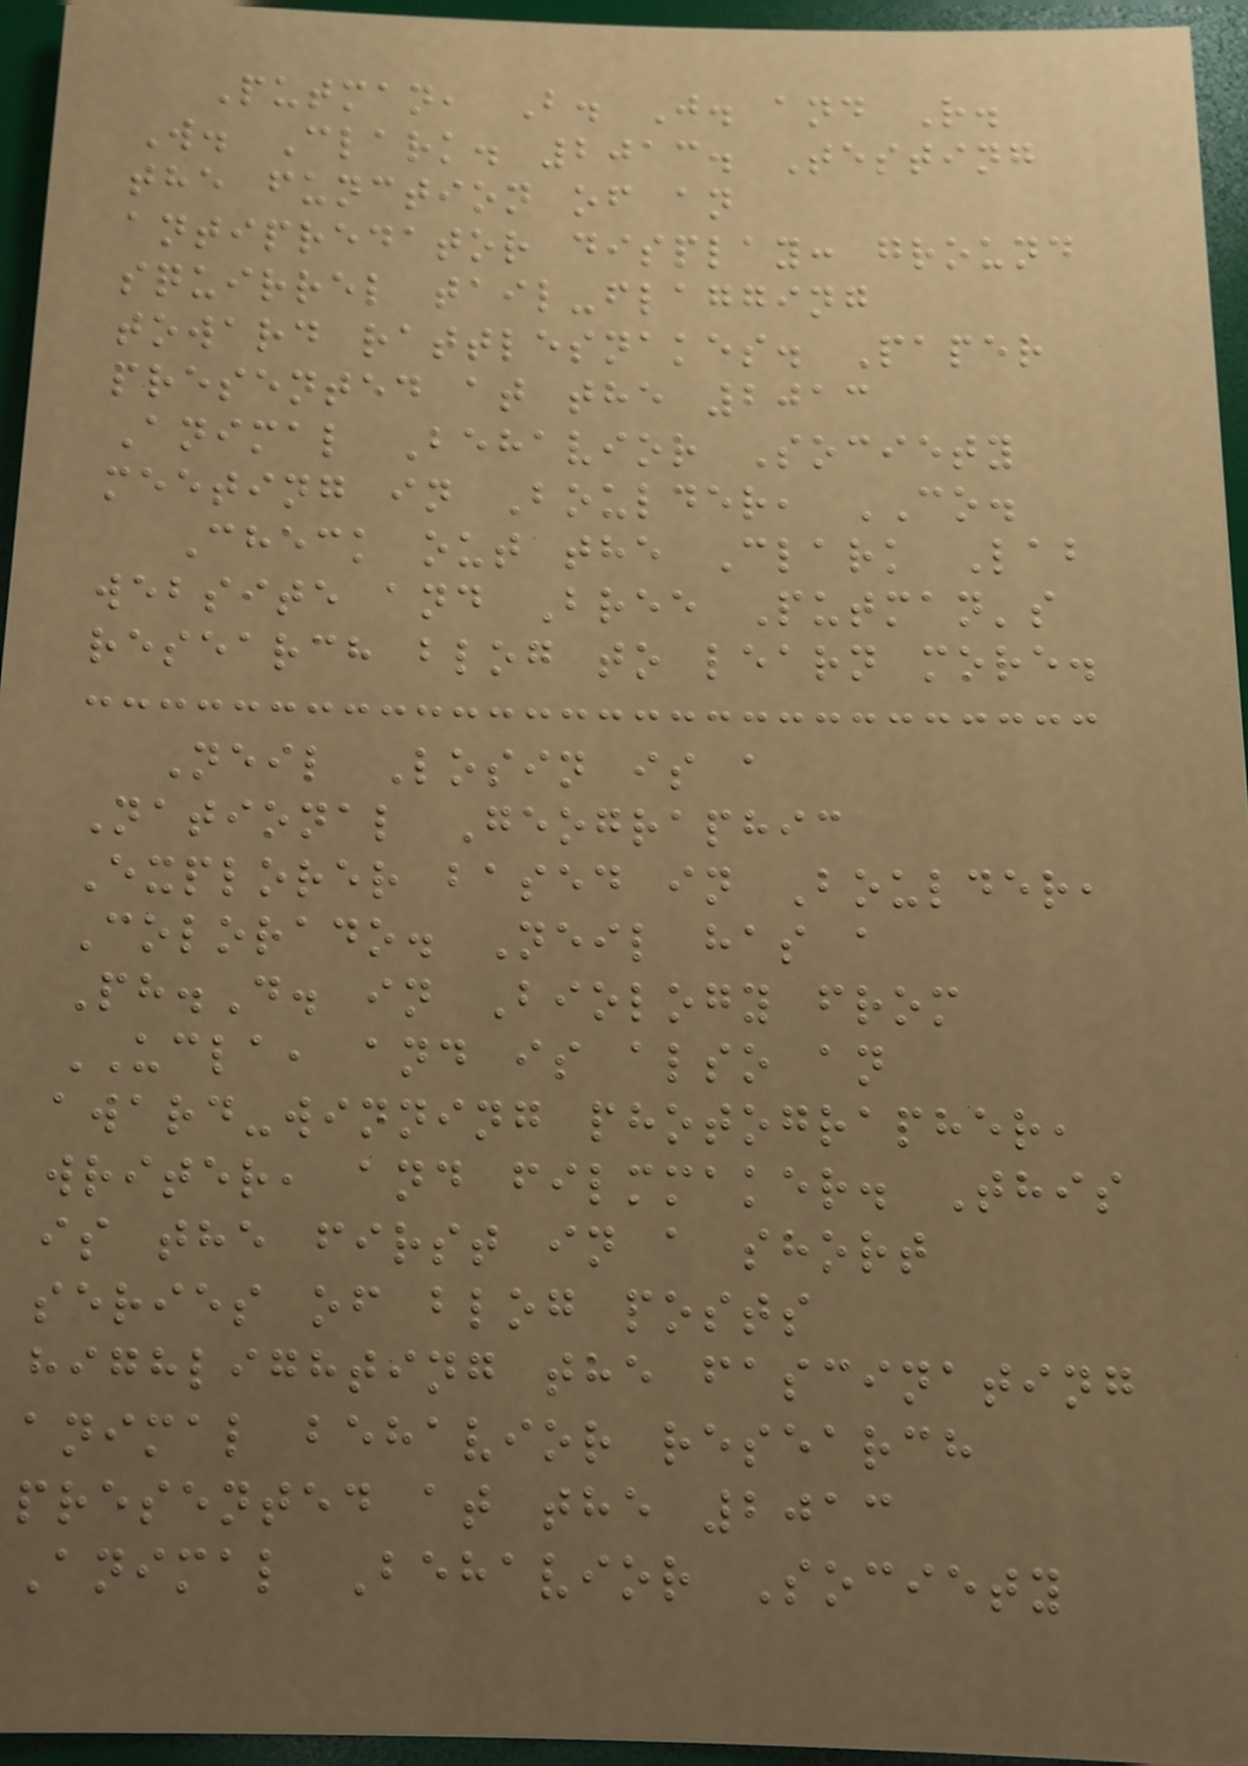Putman, B. J. and R.
W. Clark. 2013. Testing
the function of an
antipredator display: ground
squirrel tail-flagging
toward rattlesnakes. Paper
presented at the 2013
Animal Behavior Society
meeting in Boulder, CO.
Check out the Clark Lab
website and Bree Putman's
research blog to learn more.
Neil Losin is a
National Geographic
Explorer based in Boulder,
Colorado. Neil has a
Ph.D. in Biology from
UCLA, and is also an
award-winning photographer,
writer, and filmmaker. This
is the first in a short
series of blog posts
highlighting the fascinating
animal behavior research
presented at the 2013
Animal Behavior Society
